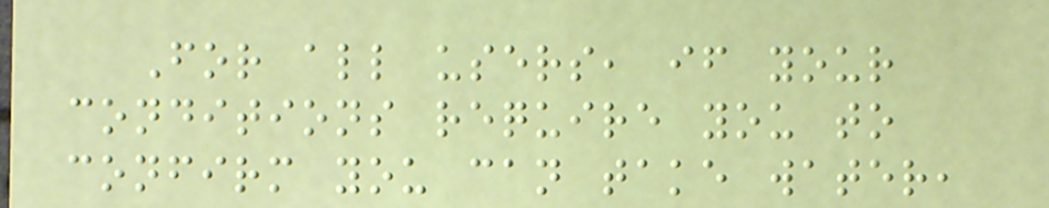For all users, if your
conditions require you to
confirm you can take water,
